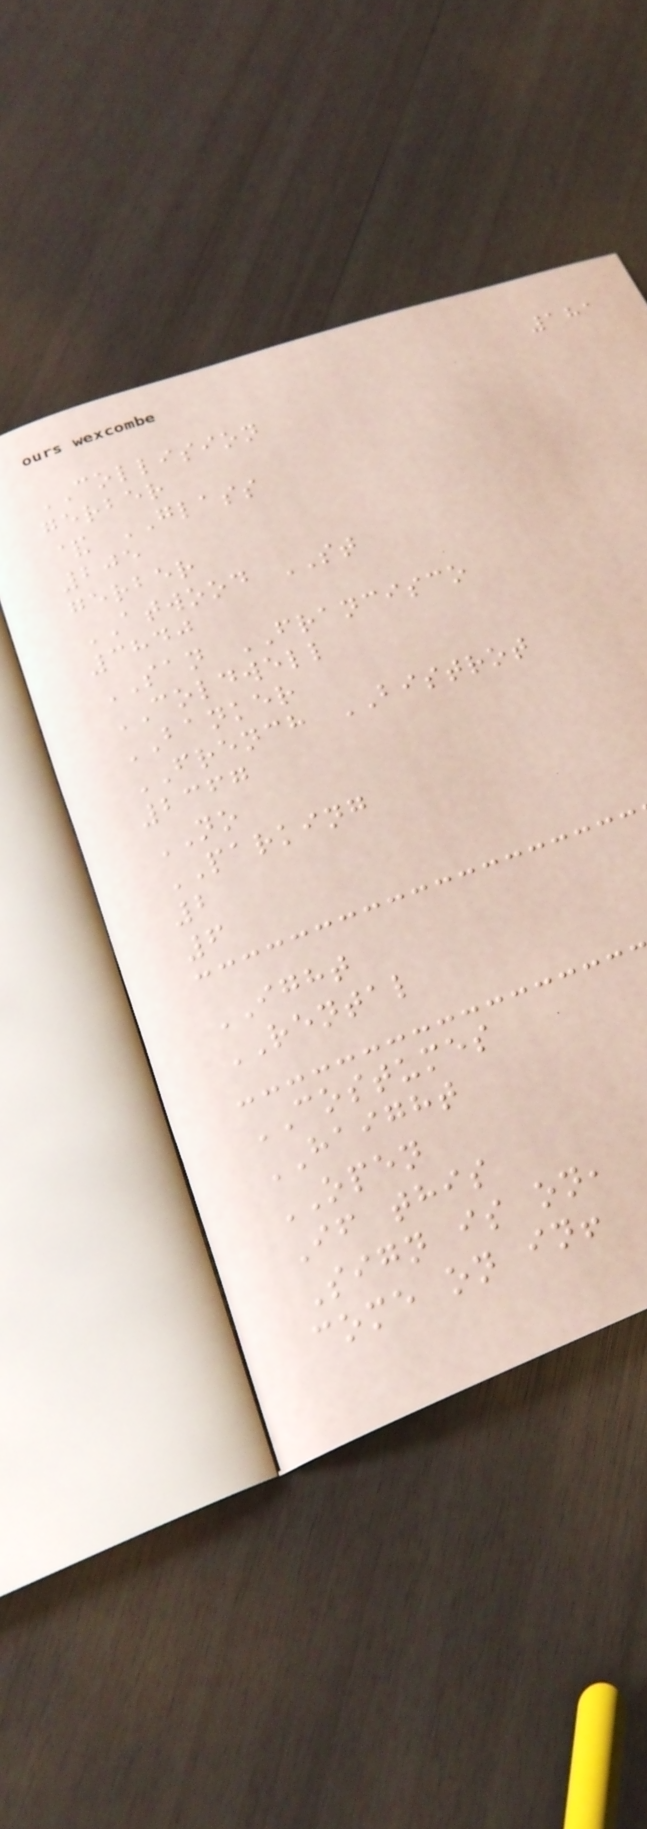181
COLLISION
gerber
& GLASS
205
gerber
ATWOOD ST
3840
SAN FRANCISCO
COLDWELL
BANKER
FRENCH BISTROT
2367
NO
PARKING
2
6
IGHT
RENTAL
COSTUMES
HAIGHT
OPEN
If this
Sign is on,
come on in!
